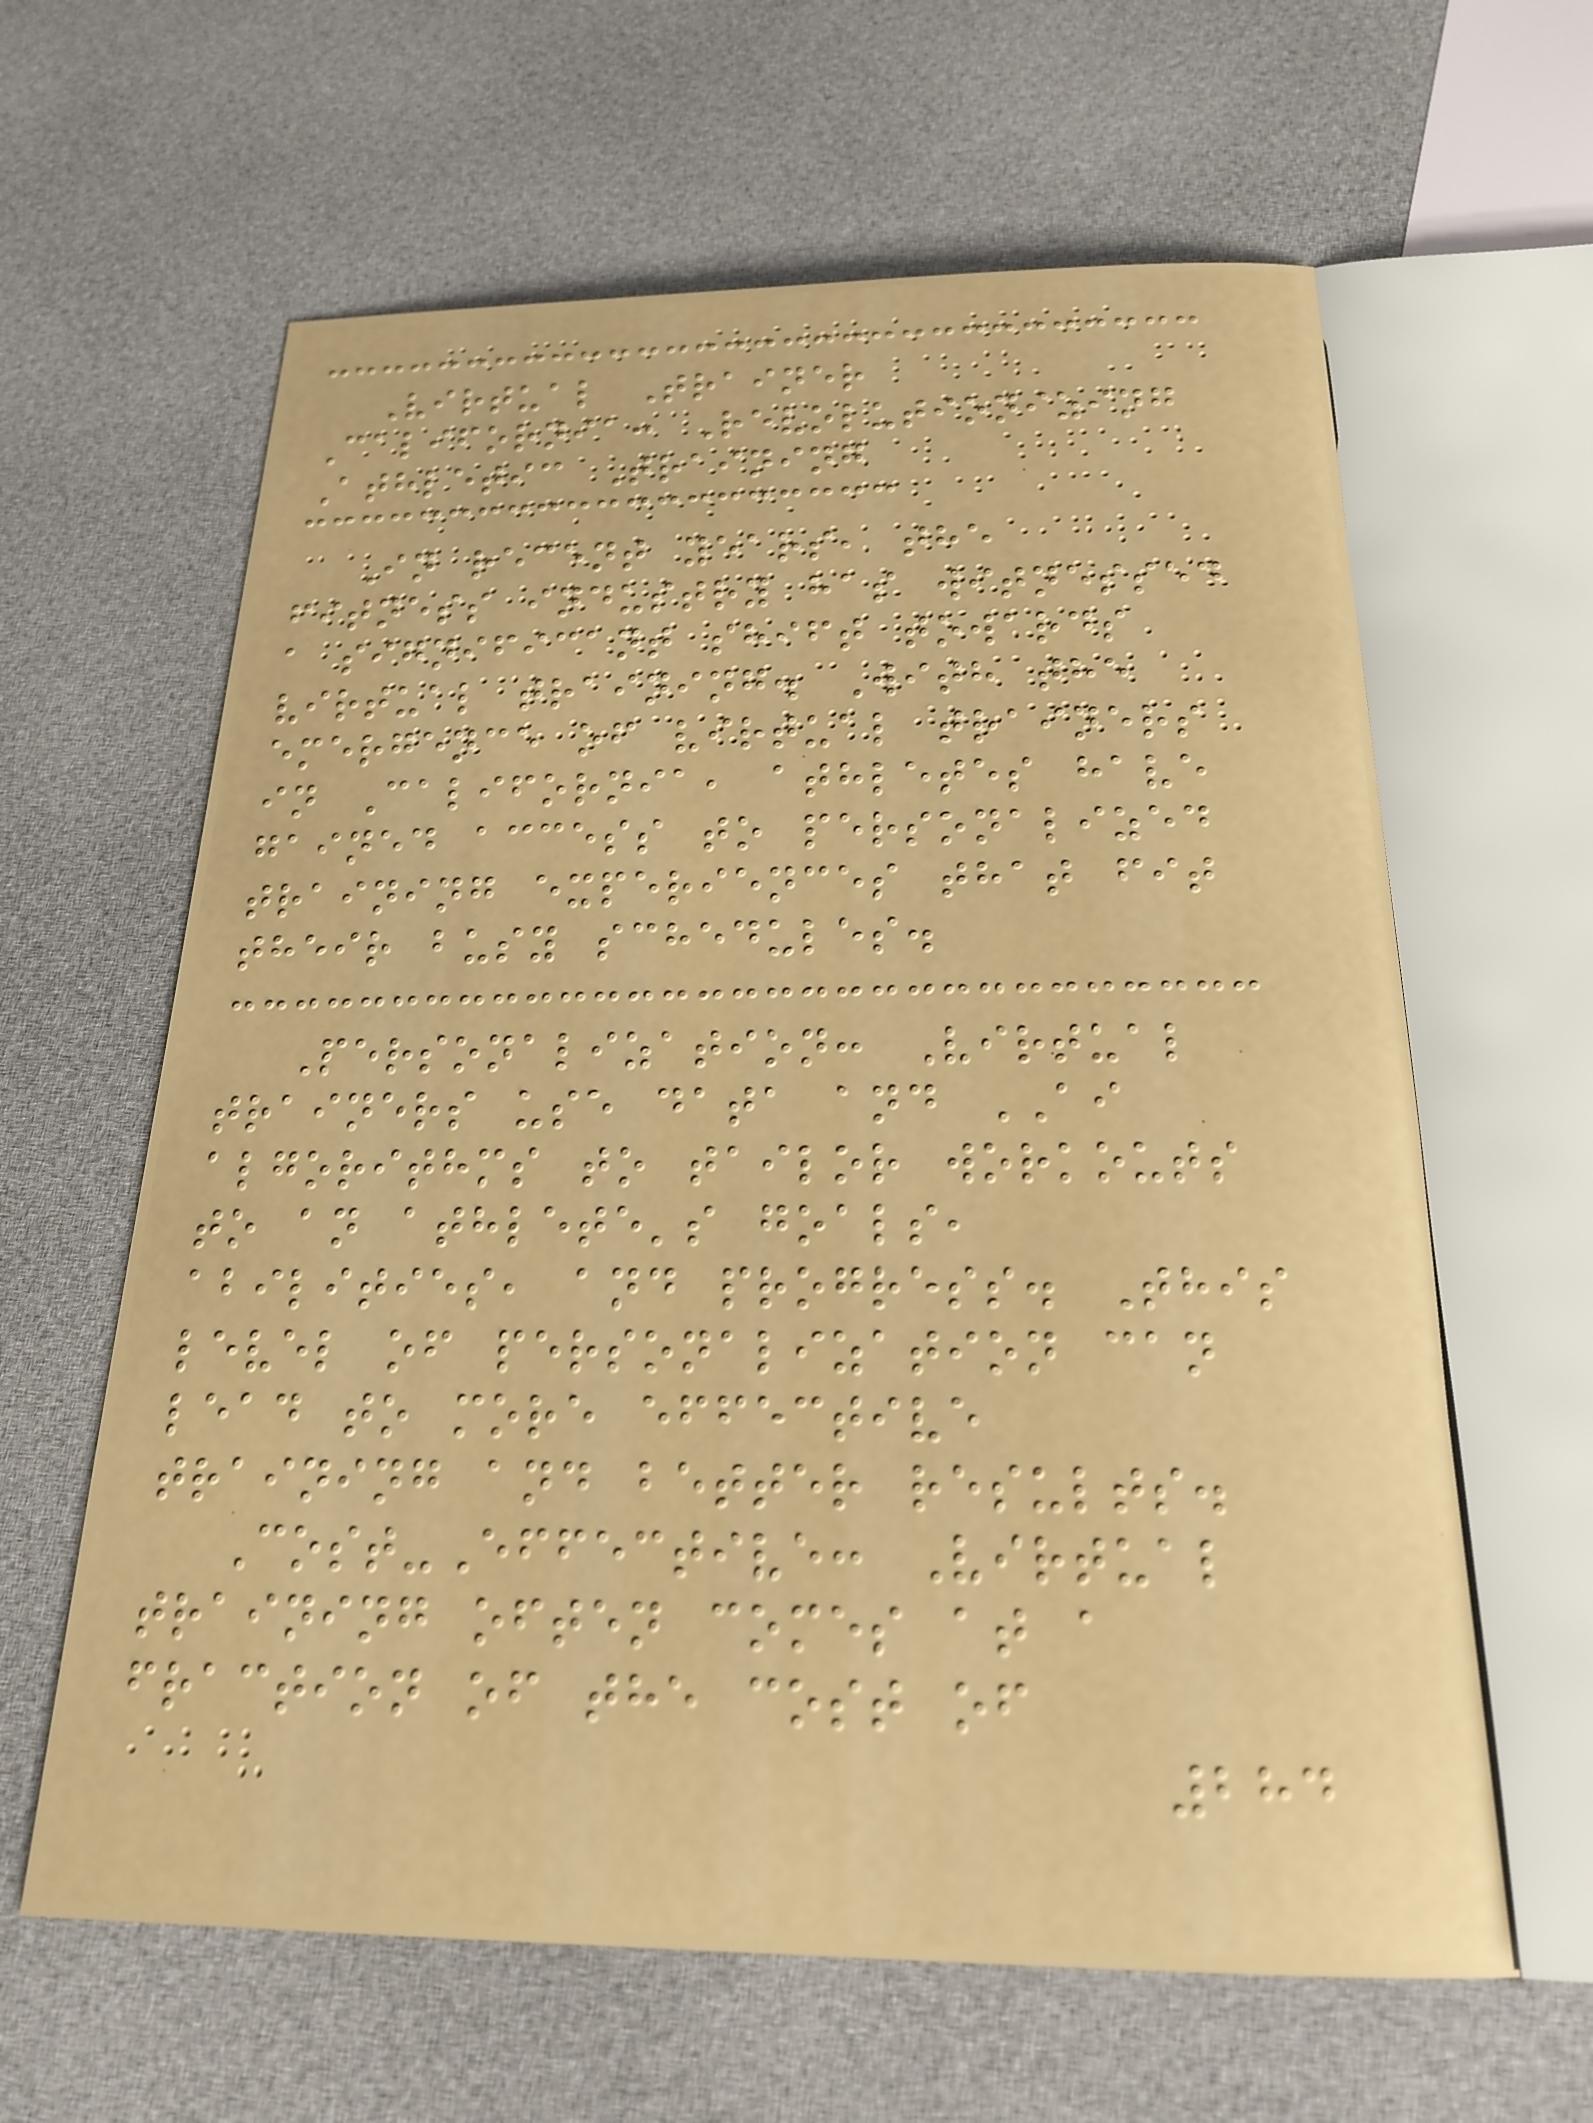Virtual Trainer
California: Revolutionizing
Athletic Training
In recent years, the
fitness industry has witnessed
a significant shift towards
virtual training. With the
emergence of virtual trainers
in California, athletes have
gained access to personalized
training experiences that fit
their busy schedules.
Personalization: Virtual
trainers use data and AI
algorithms to tailor workouts
to an athlete's goals,
abilities, and progress. This
level of personalization can
lead to more effective
training and better results.
Cost-Effective: Virtual
training often comes at a
fraction of the cost of
284
